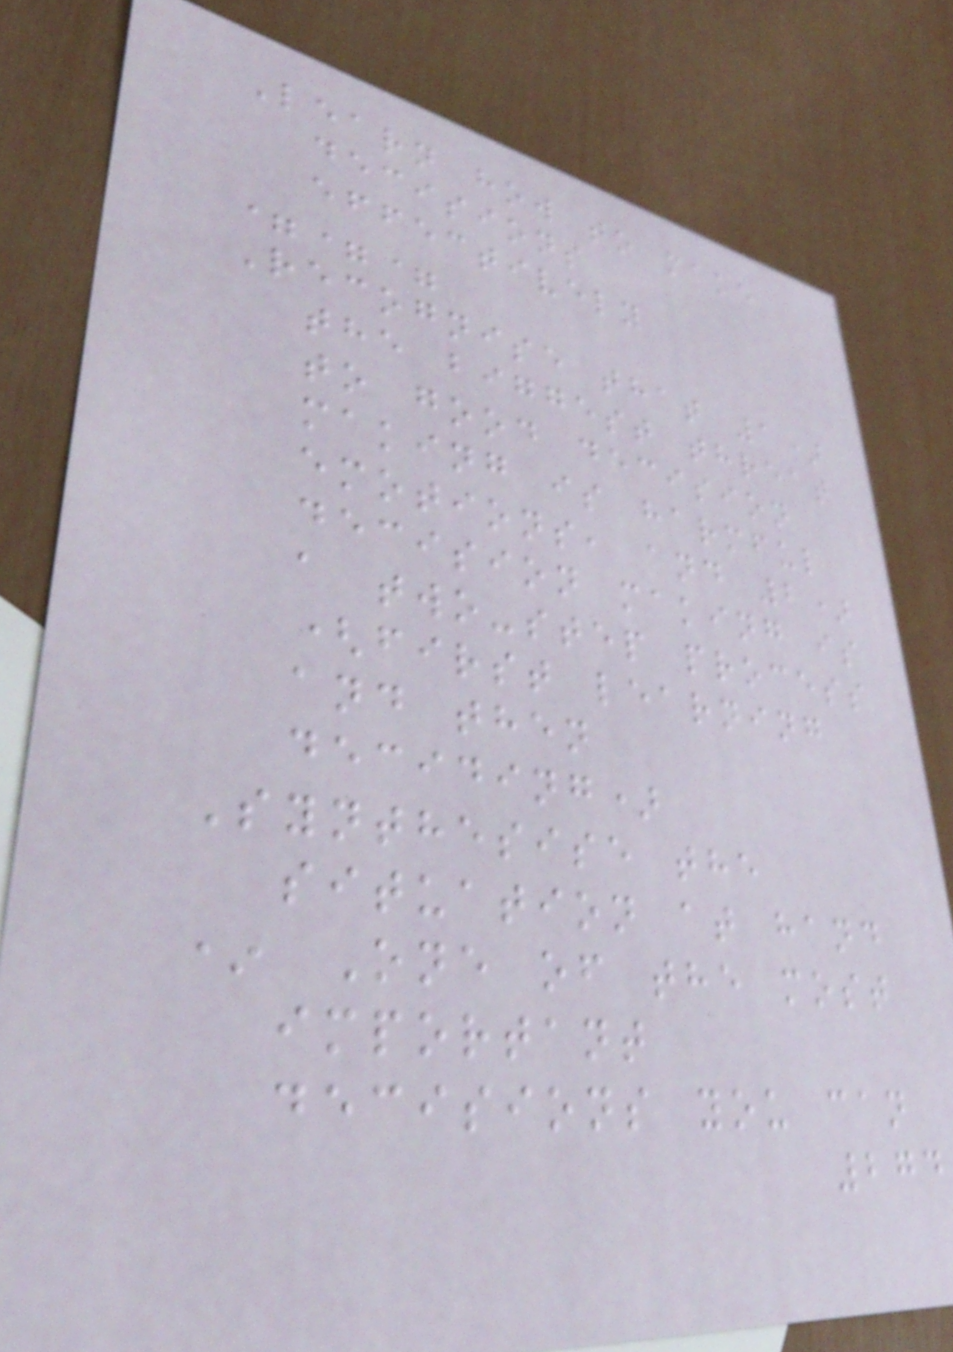Learn how to make
decisions
effectively
===
Recognise that 1)
the biggest threat
to good decision
making is harmful
emotions, and 2)
decision making is
a two-step process
(first learning
and then
deciding)
Synthesise the
situation at hand
* One of the most
important
decisions you can
274
